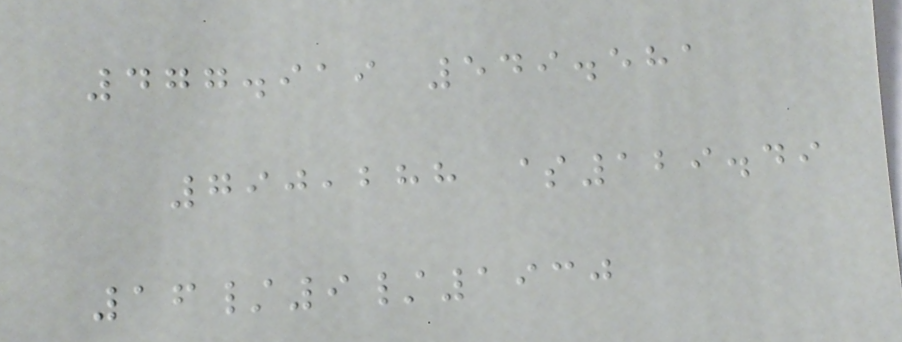477.919 549.581
790,288 $129.49
16/9/1930
